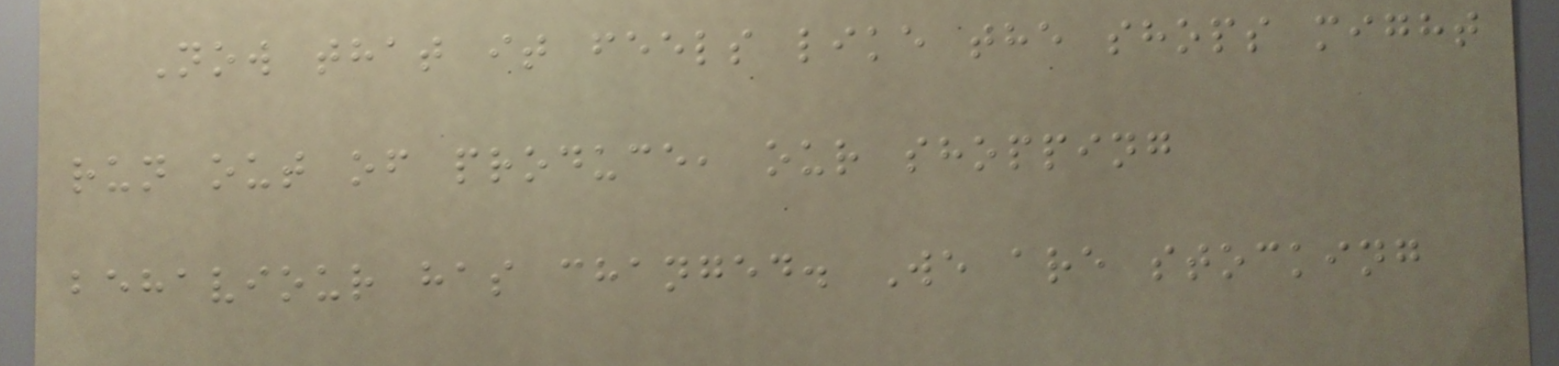Now that it feels like the shops might
run out of produce, our shopping
behaviour has changed. We are stocking
